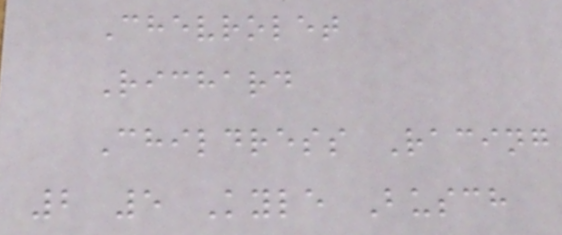Chevrolet
Richard
Childress Racing
2 5 Kyle Busch
